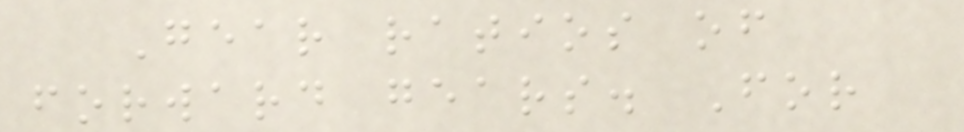Gear ratios of
forward gears. For
